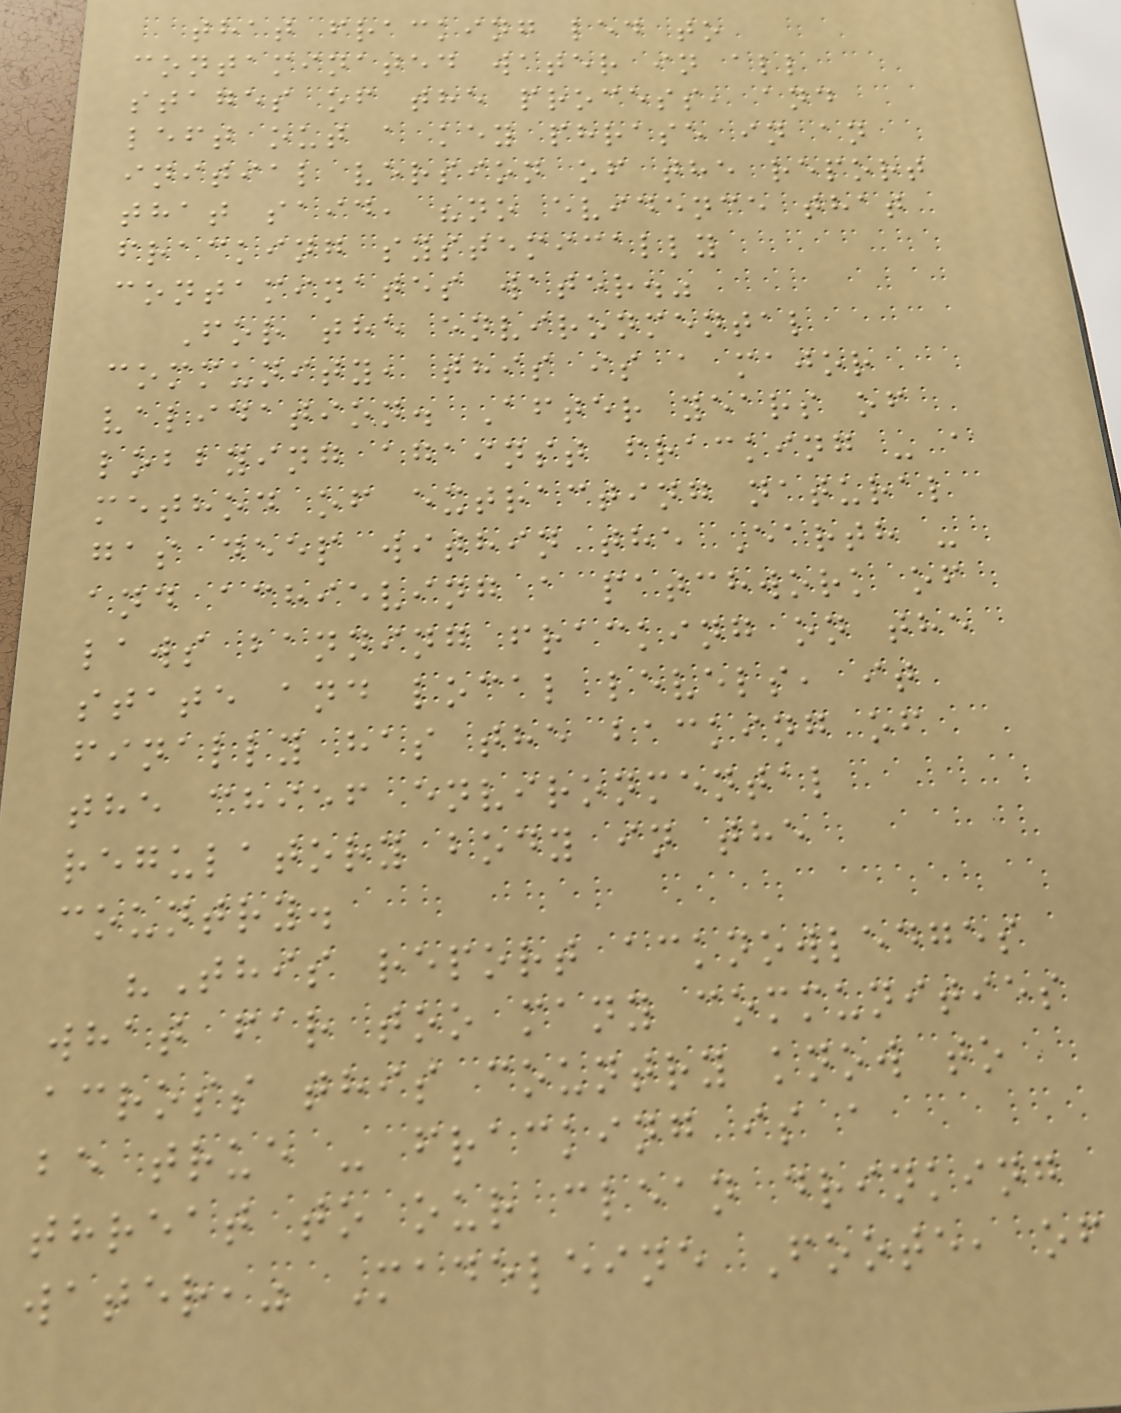that fracking led to
contaminated water in all
stages of the process, and
left out a key phrase in an
initial version of the report
that said, "no evidence that
fracking systemically
contaminates water."
For the environmental
community, this is a major
validation. After years of
lobbying against fracking - a
method of extracting natural
gas deep within the Earth -
and achieving a patchwork of
laws banning fracking on the
state and local levels, it
finally has the backing of
the chief environmental
regulatory body in the
country.
"This report acknowledges
what far too many communities
across this country know to
be true - fracking is a
threat to our clean drinking
water," Madeleine Foote, of
